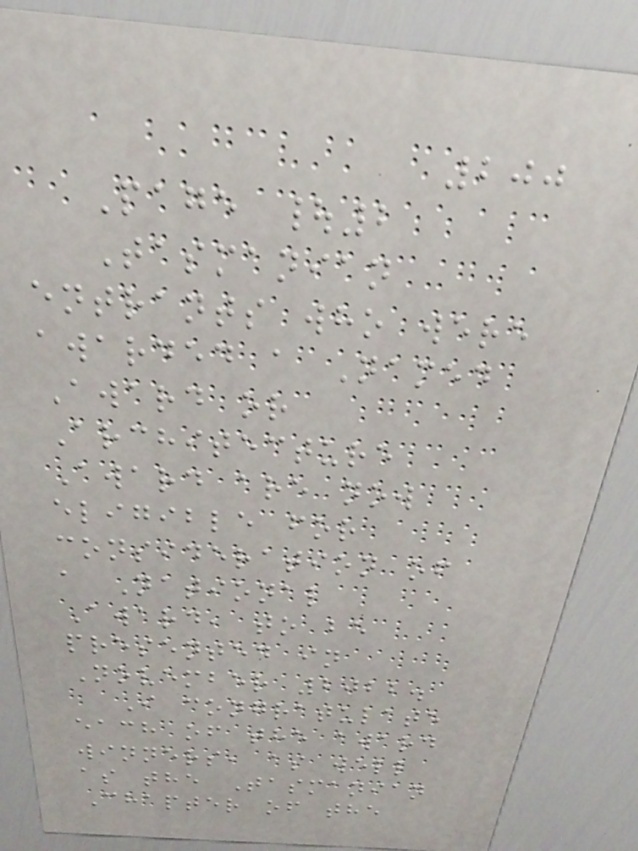200
Page |2
Tasmanian
entrants who were
awarded a Named
Award or
Architecture
Award are now
eligible for
consideration of
a National
Award, to be
presented in
November 2022.
I congratulate
each of the award
winners, as well
as the Tasmanian
Chapter of the
